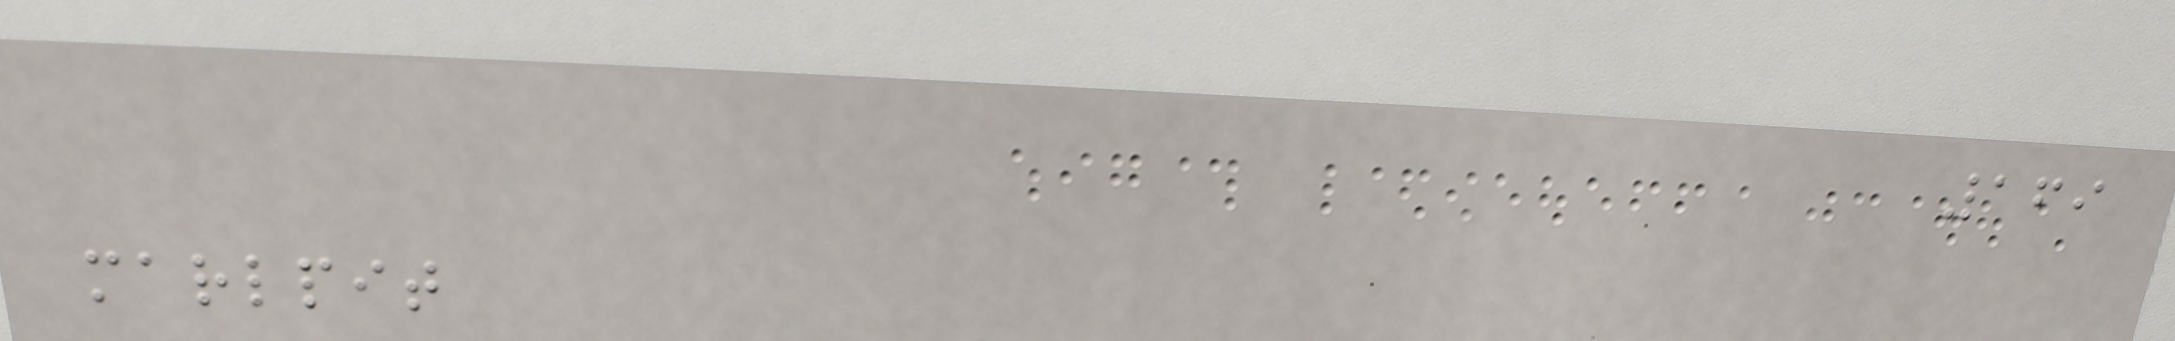169
marlpit
